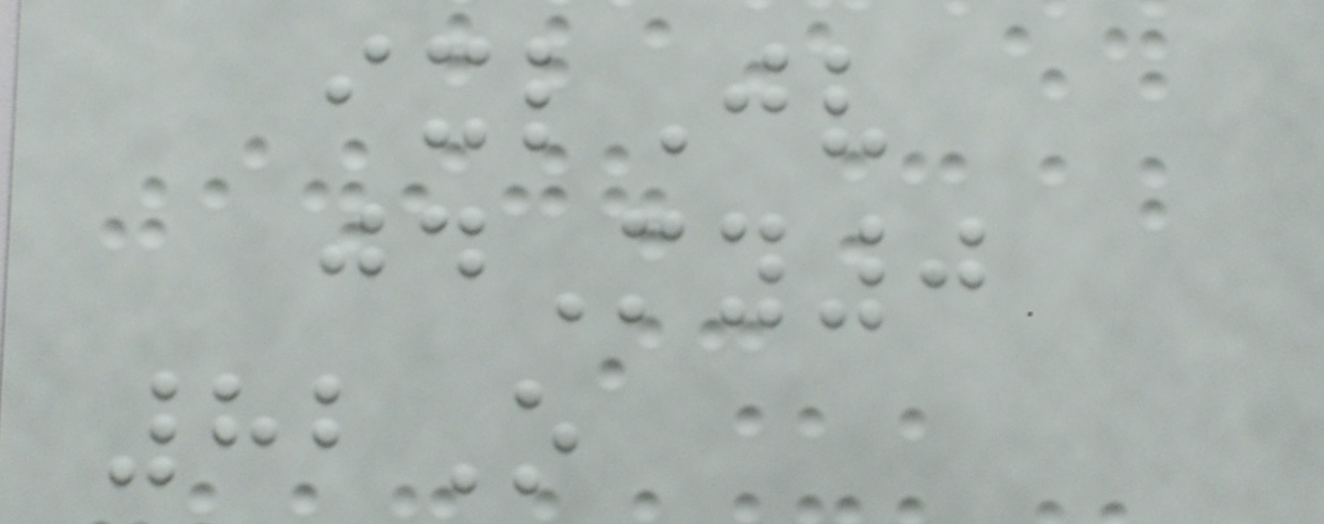ixlJv
jdMy0
82O
